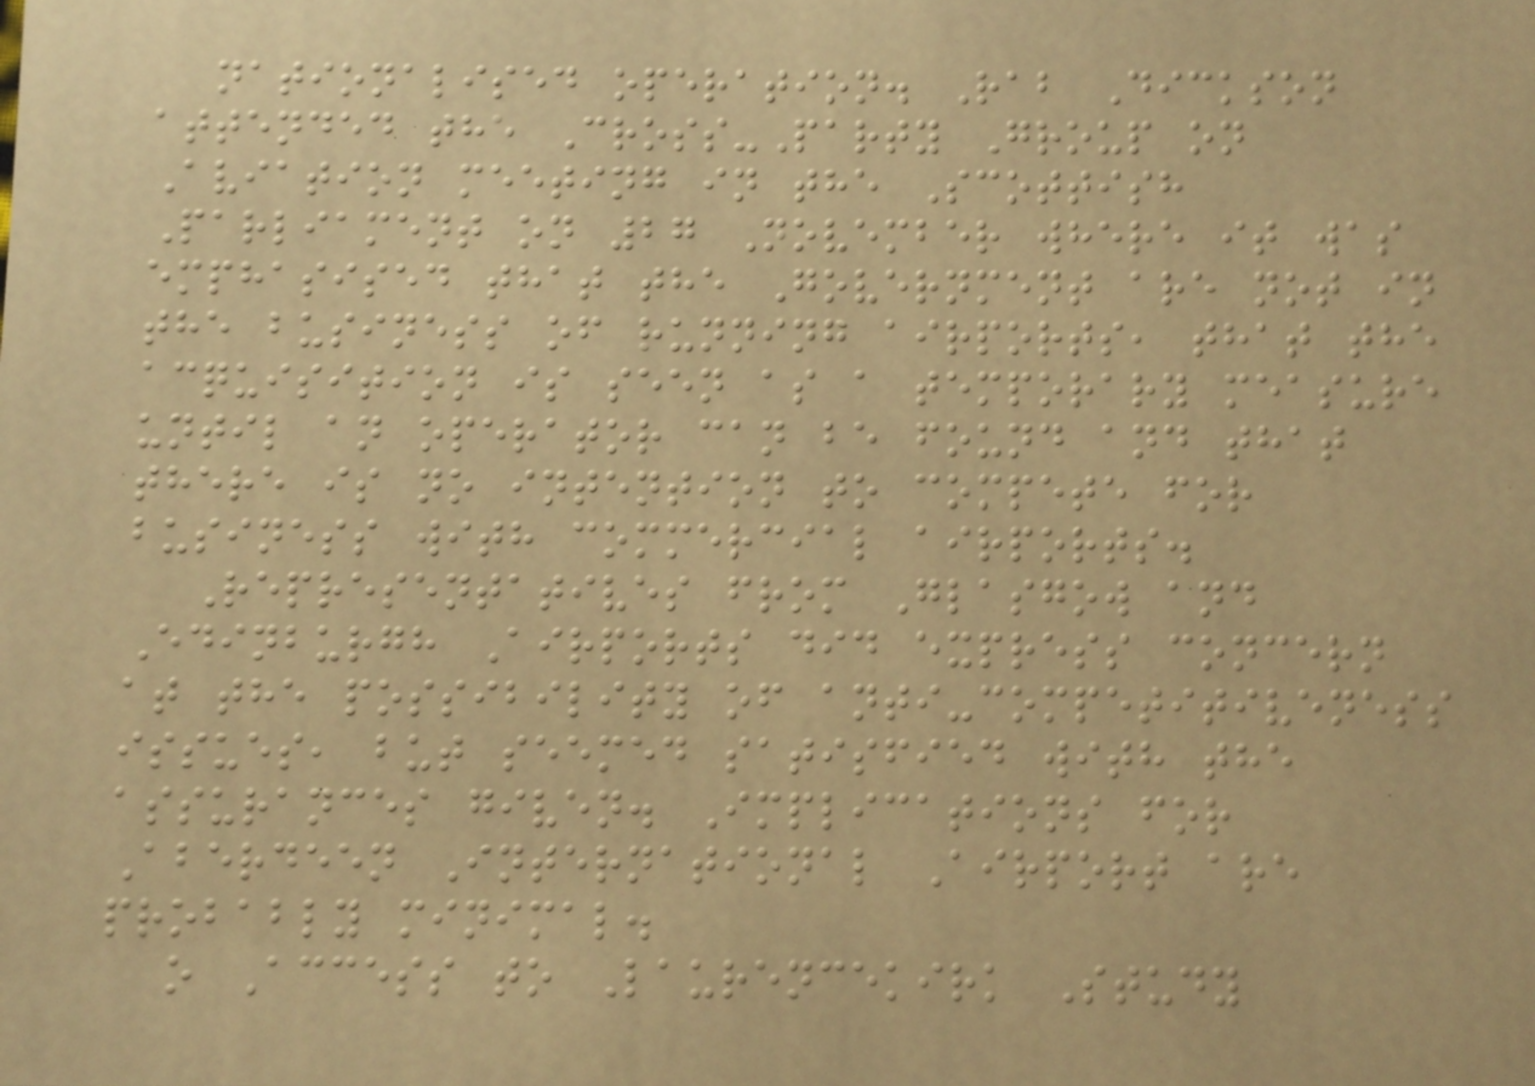nationalised operation. Rab Dickson
attended the Cross-Party Group on
Aviation meeting in the Scottish
Parliament on 27 November where it was
emphasised that the Government are not in
the business of running airports, that the
acquisition is seen as a temporary measure
until an operator can be found and that
there is no intention to compete for
business with commercial airports.
Representatives from Glasgow and
Edinburgh Airports did express concern
at the possibility of anti-competitiveness
issues, but seemed satisfied with the
assurances given. Implications for
Aberdeen International Airport are
probably minimal.
o Access to Laurencekirk Study
